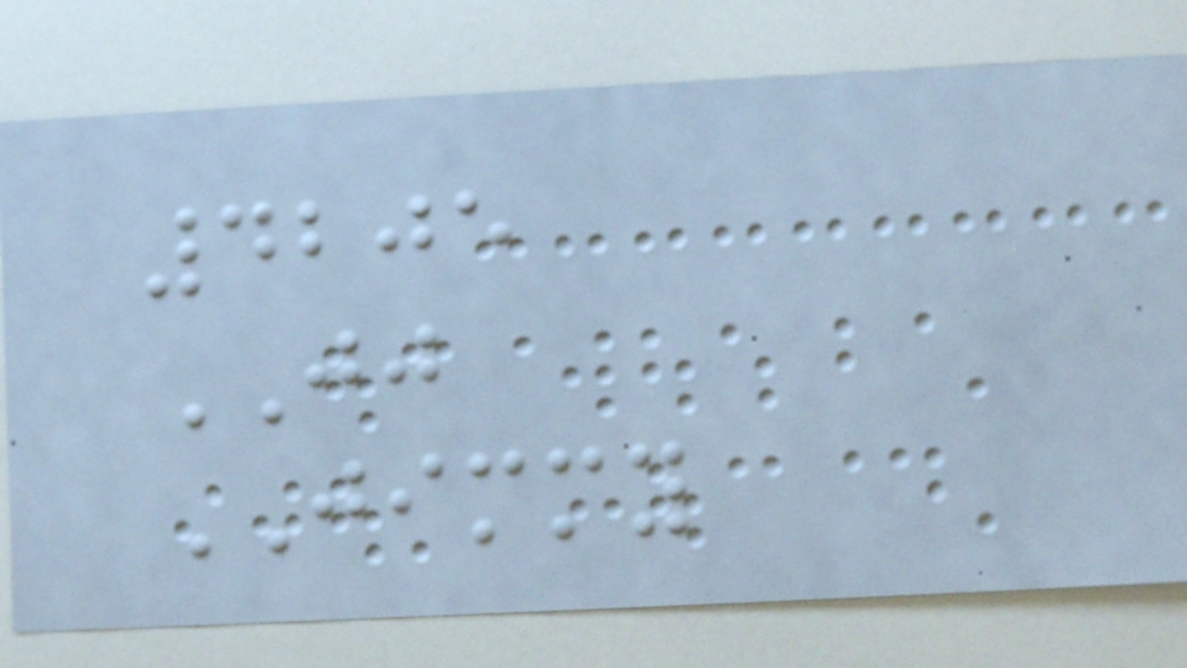4205
JJ
JIMMY
